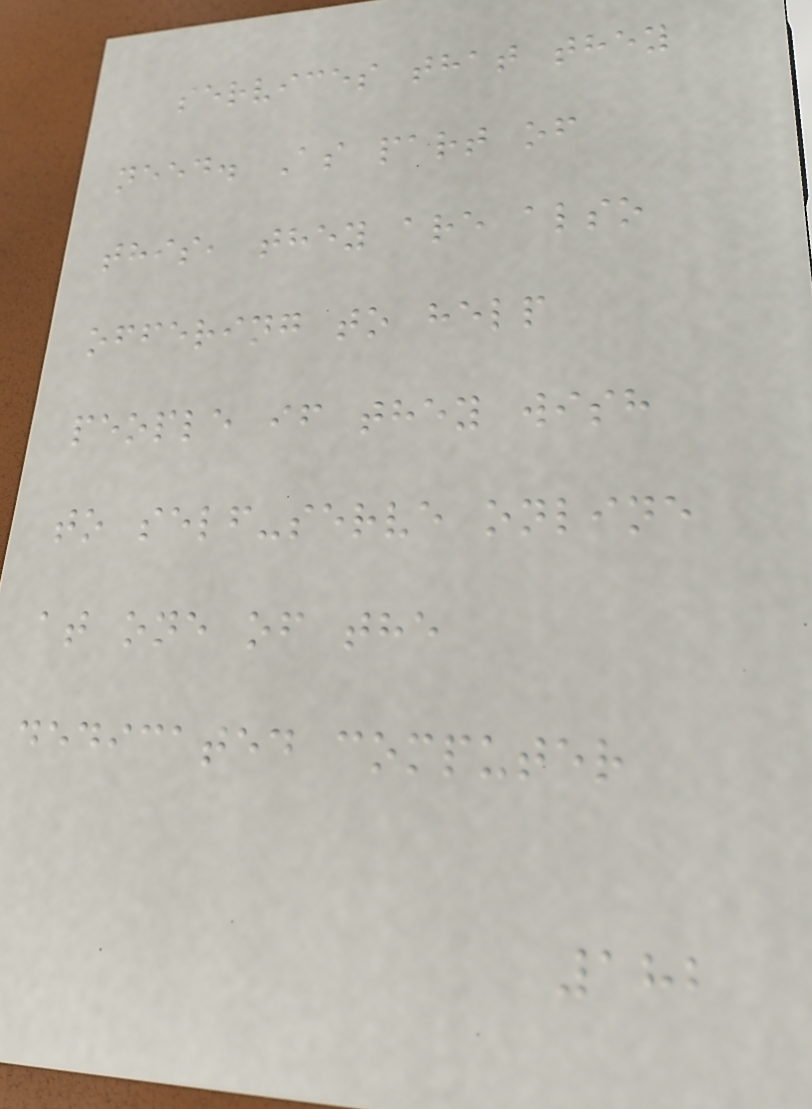services that they
need. As part of
this, they are also
offering to help
people if they wish
to self-serve online
at one of the
dedicated computer
182
